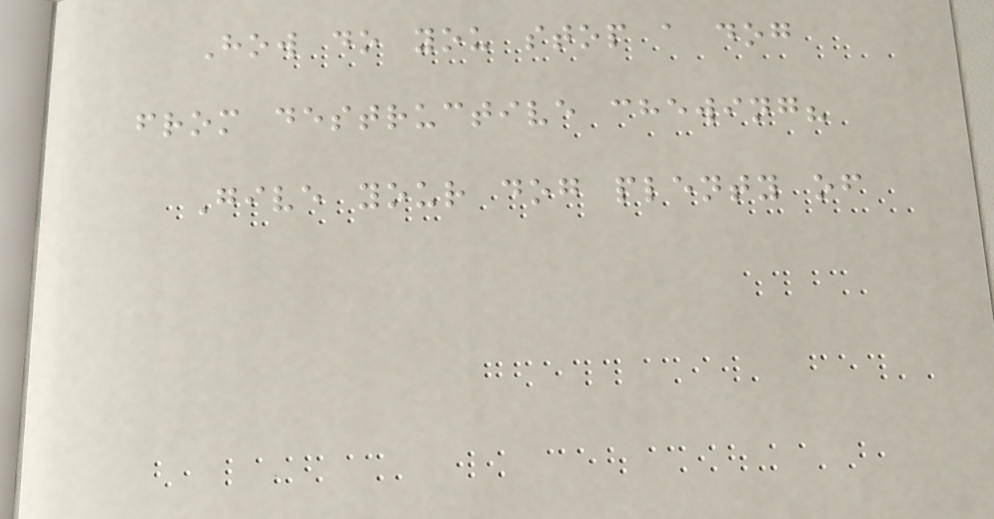How do you stop a dog
from destructive chewing?
Give your dog plenty of
